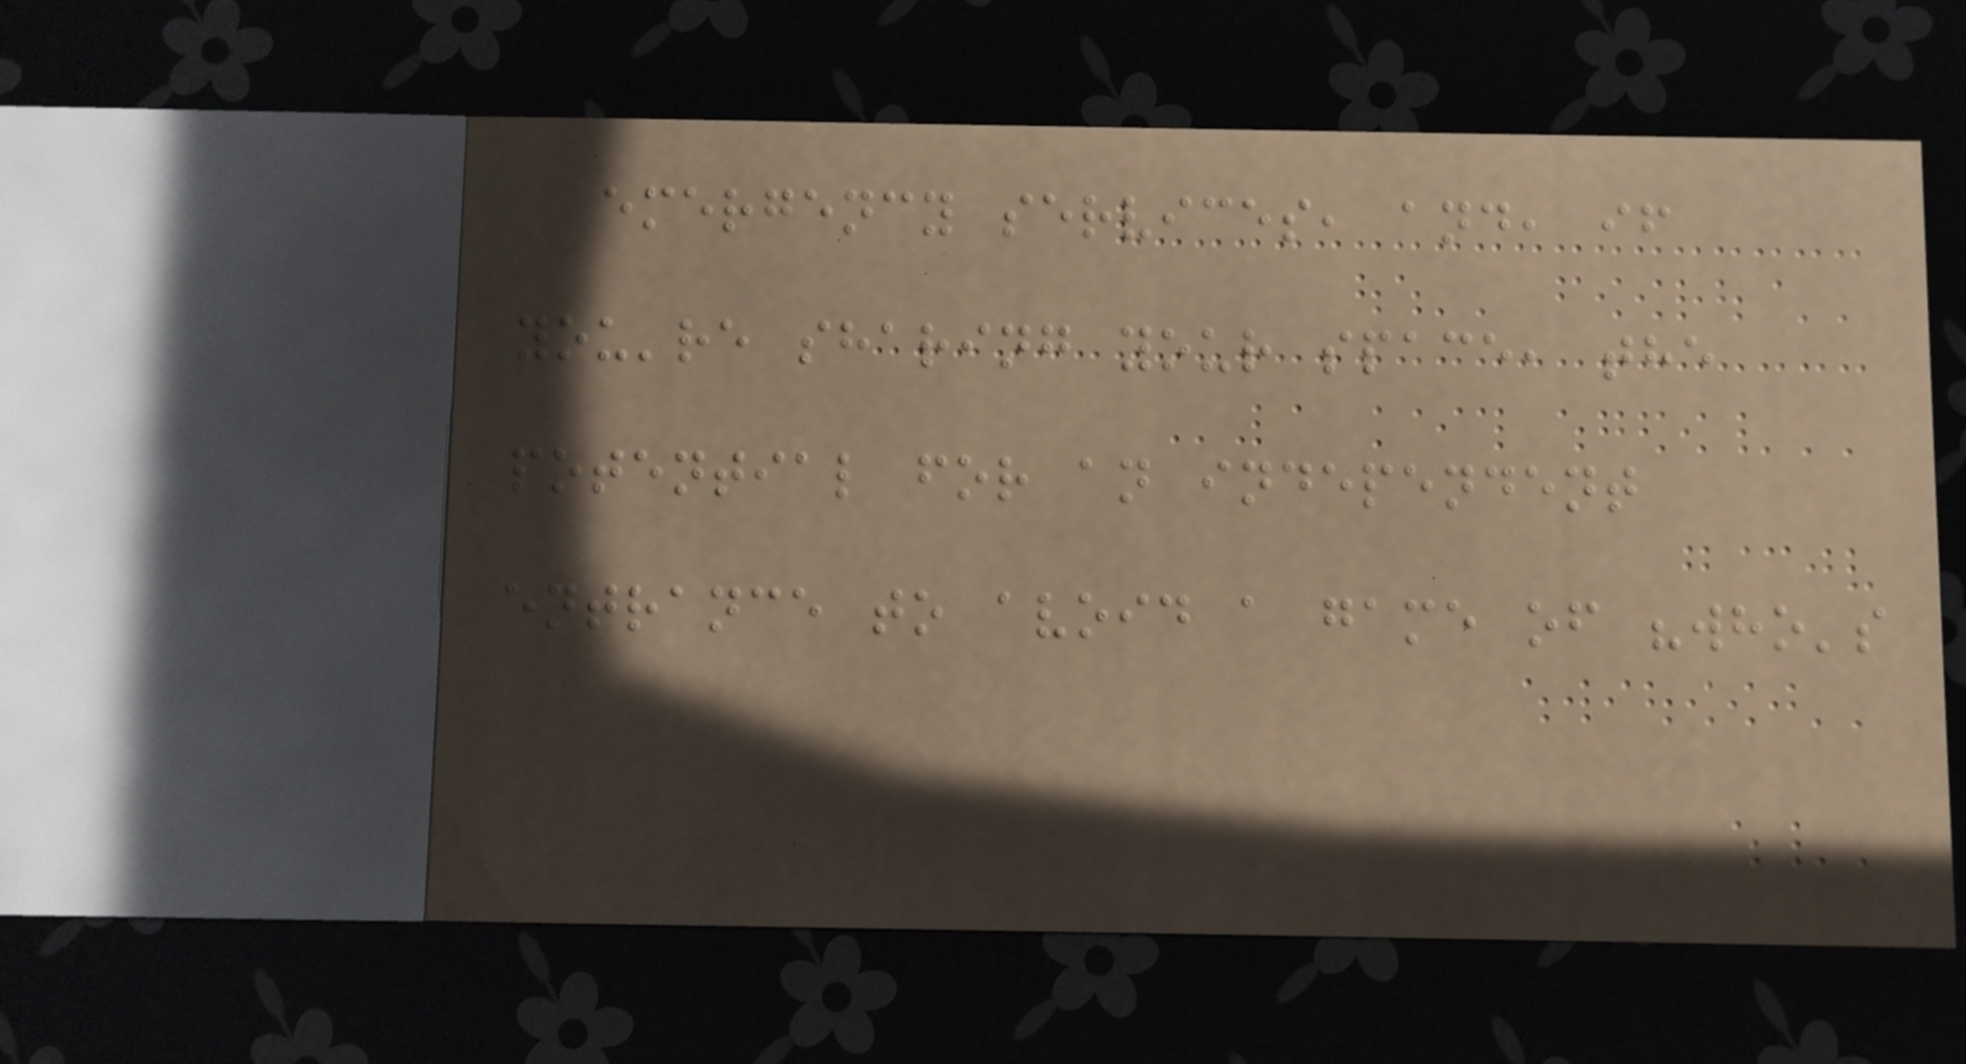emergency services, and, if
you're sharing your space, the
potential for an independent
entrance to avoid a game of "who's
